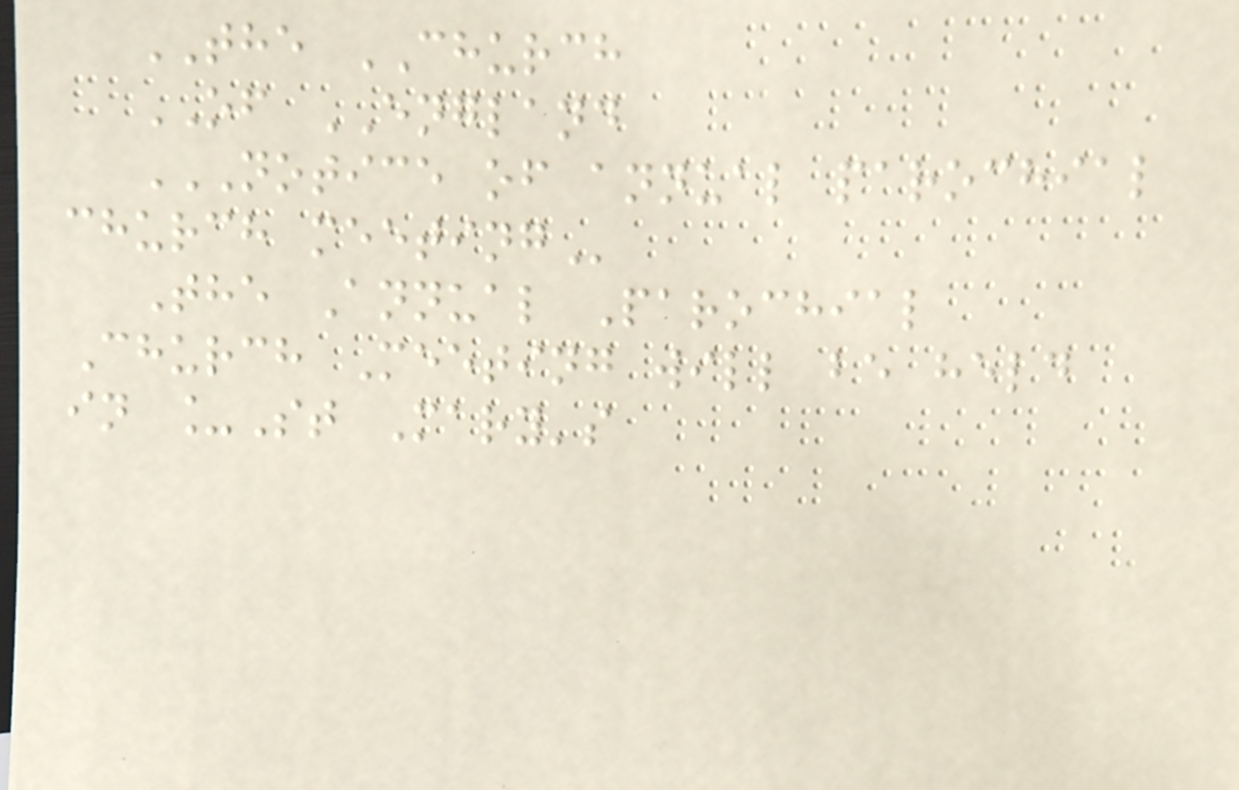THE CHURCH
OF ENGLAND
NOTICE OF ANNUAL PAROCHIAL
CHURCH MEETING
The Annual Parochial
Church Meeting will be held
in _St Mary's
